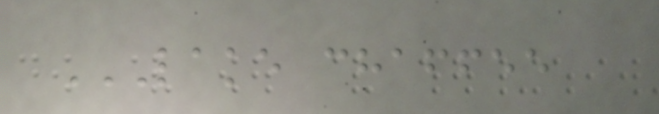LAKE CHAFFEE
